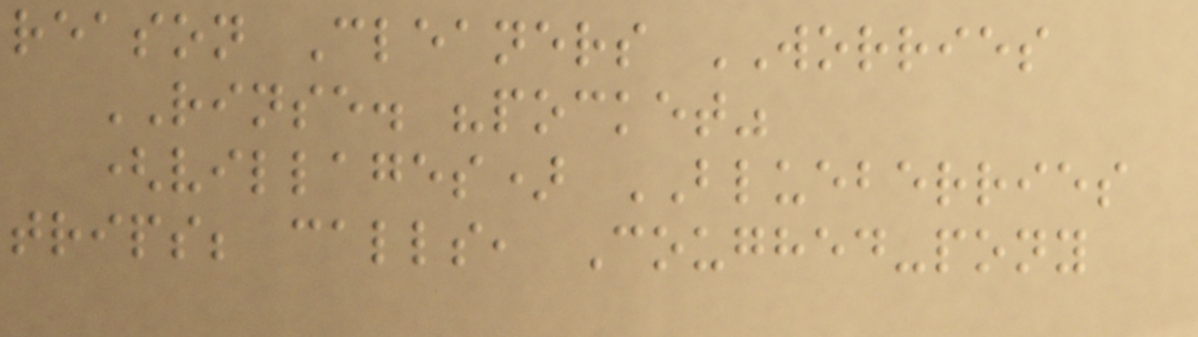reason Cleaners WORRIES
RINSE. "pocket"
(villages) BLUEBERRIES
trips; calls, Coughed-pony
